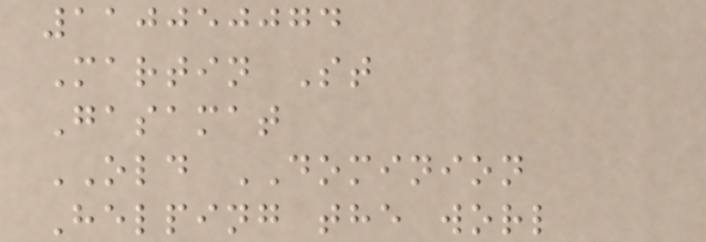110050074
Martin St
Gasamat
OLD DOMINION
Helping the worl
